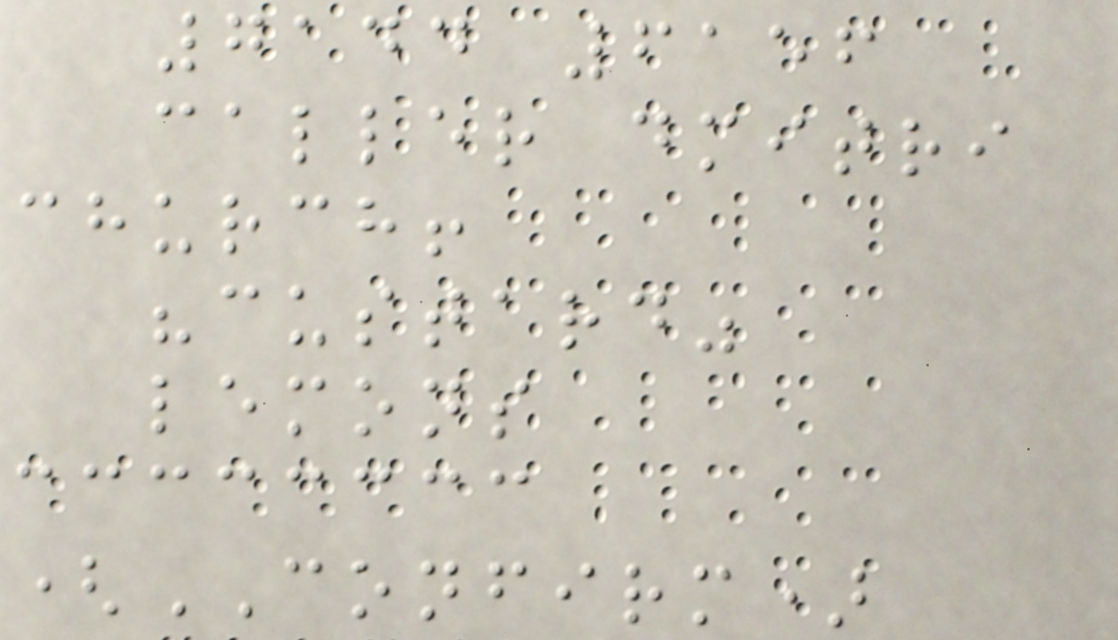7144 6156
caller dmitri
church!
"custard"
lemons
(CONFIRM)
